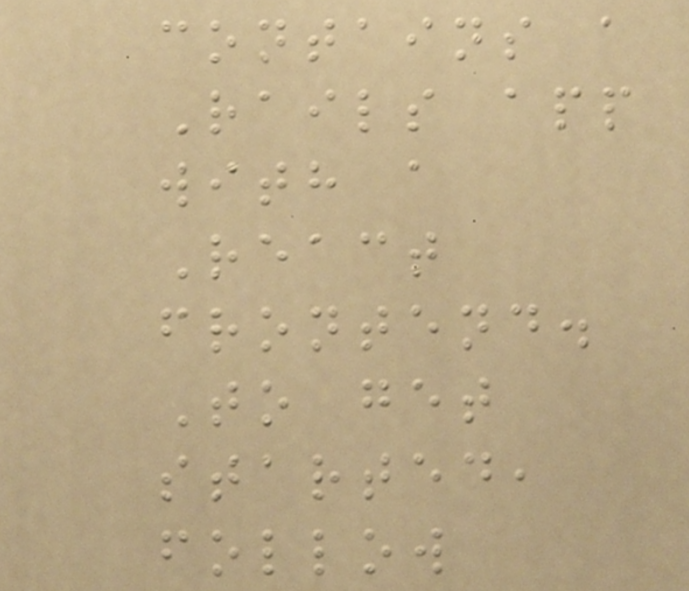contains a
Rails app
with a
React
frontend.
To get
started,
follow
